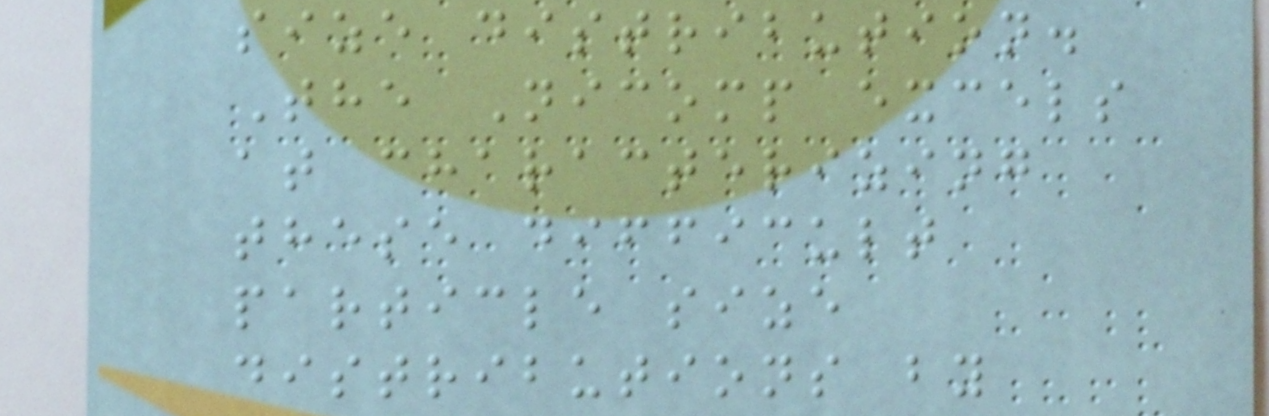size distribution.
The Nicomp excels
at characterizing
these difficult
particle size
distributions by
